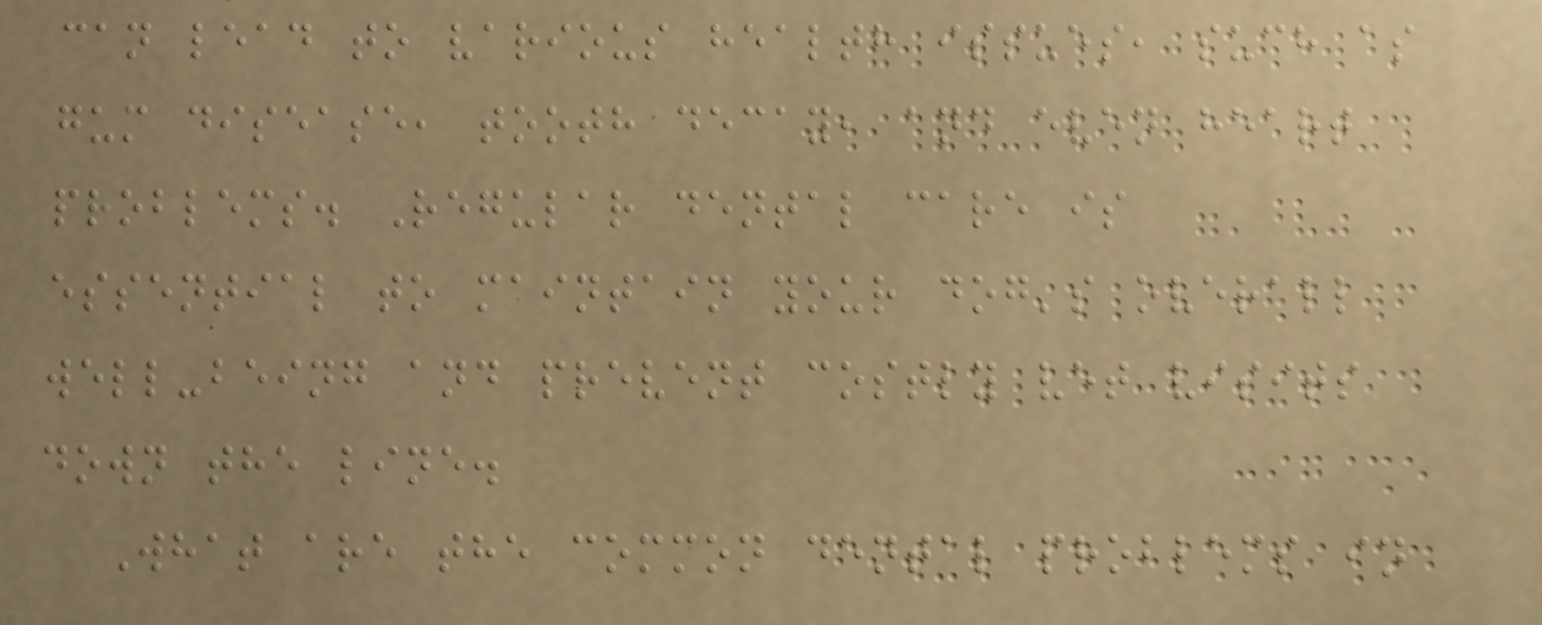can lead to various health issues, such as
gum disease, tooth decay, and even heart
problems. Regular dental care is
essential to maintain your dog's overall
well-being and prevent costly vet visits
down the line.
What are the common dental problems in
